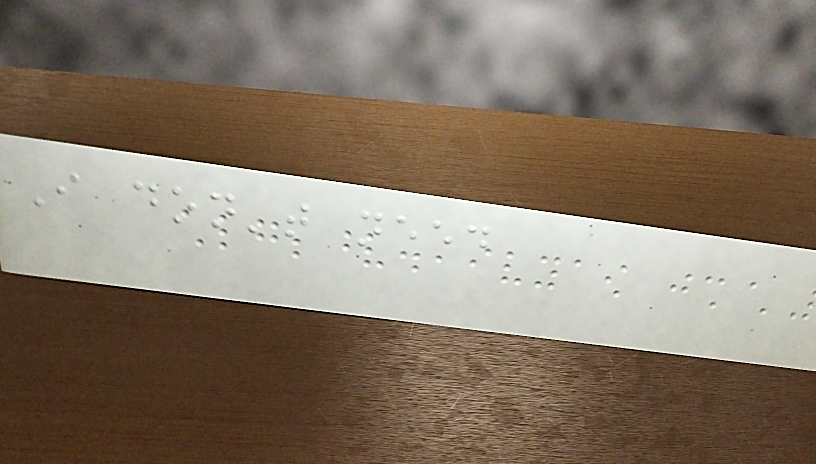I don't need
